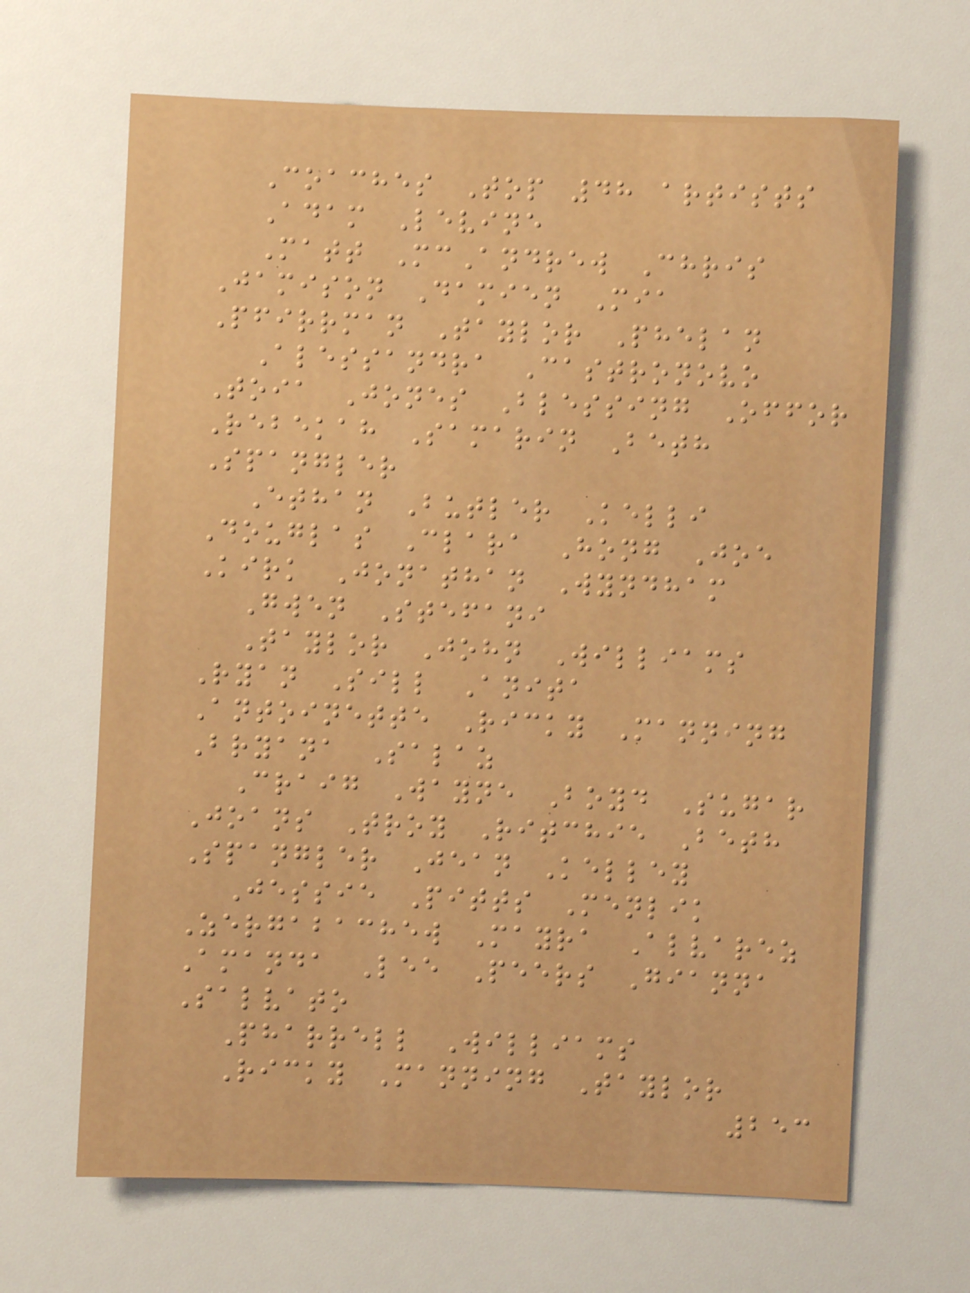Coaches Top 48 artists
Adam Levine
Matt McAndrew Chris
Jamison Damien Mia
Pfirrman Taylor Phelan
Alessandra Castronovo
Toia Jones Blessing Offor
Rebekah Samarin Beth
Spangler
Ethan Butler Kelli
Douglas Clara Hong Joe
Kirk Jonathan Wyndham
Gwen Stefani
Taylor John Williams
Ryan Sill Anita
Antoinette Ricky Manning
Bryana Salaz
Craig Wayne Boyd Sugar
Joans Troy Ritchie Beth
Spangler Jean Kelley
Jessie Pitts Menlik
Zergabachew Mayra Alvarez
Amanda Lee Peers Gianna
Salvato
Pharrell Williams
Ricky Manning Taylor
253
